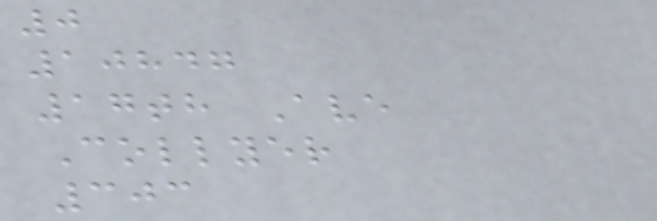0
10847
17th Ave
Collyer
303
